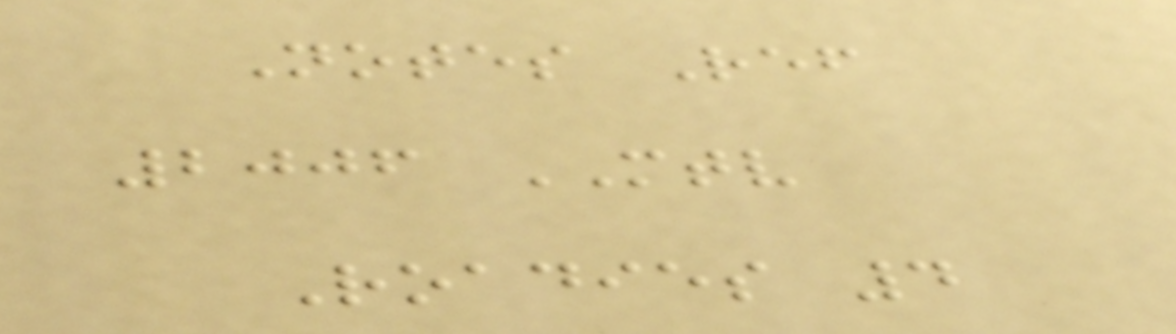Notes Ref
2006 MTV
Roadies 4
